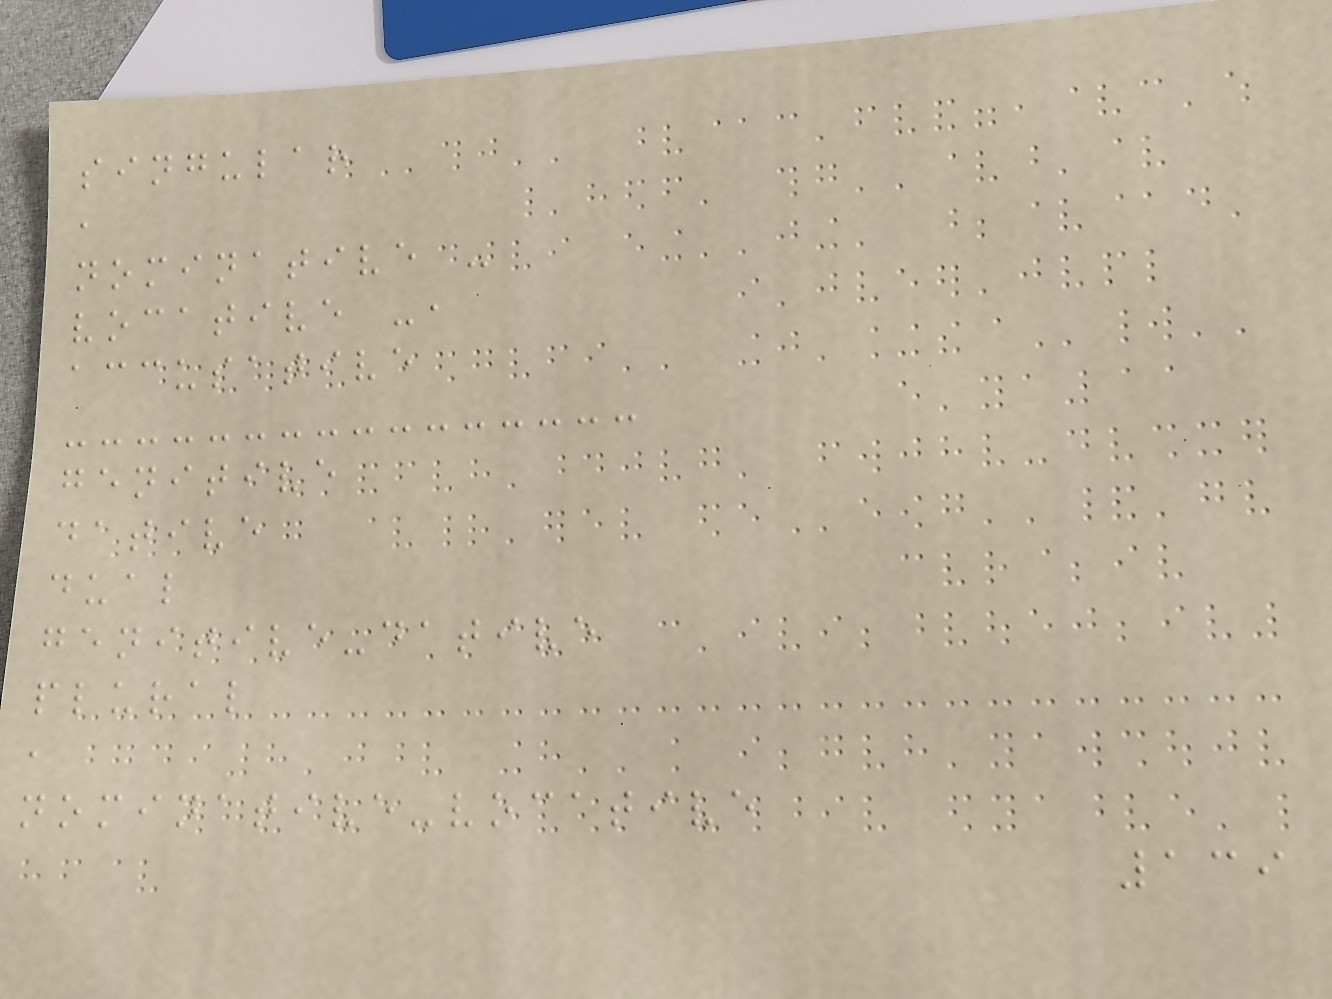singular
,
nominative -
vocative -,
accusative
genitive
dative
dual
genitive-dative
plural
,
nominative-vocative
139
